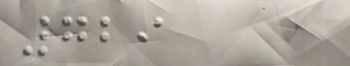729
